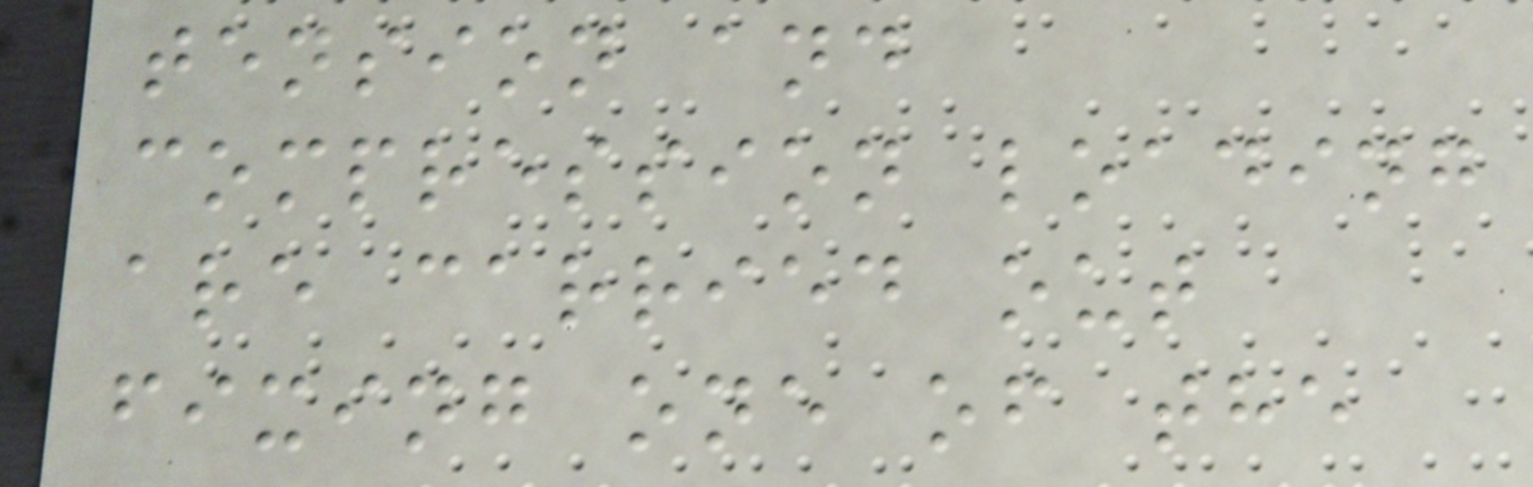tension and
compression loading
are carried out
fixing one of the
